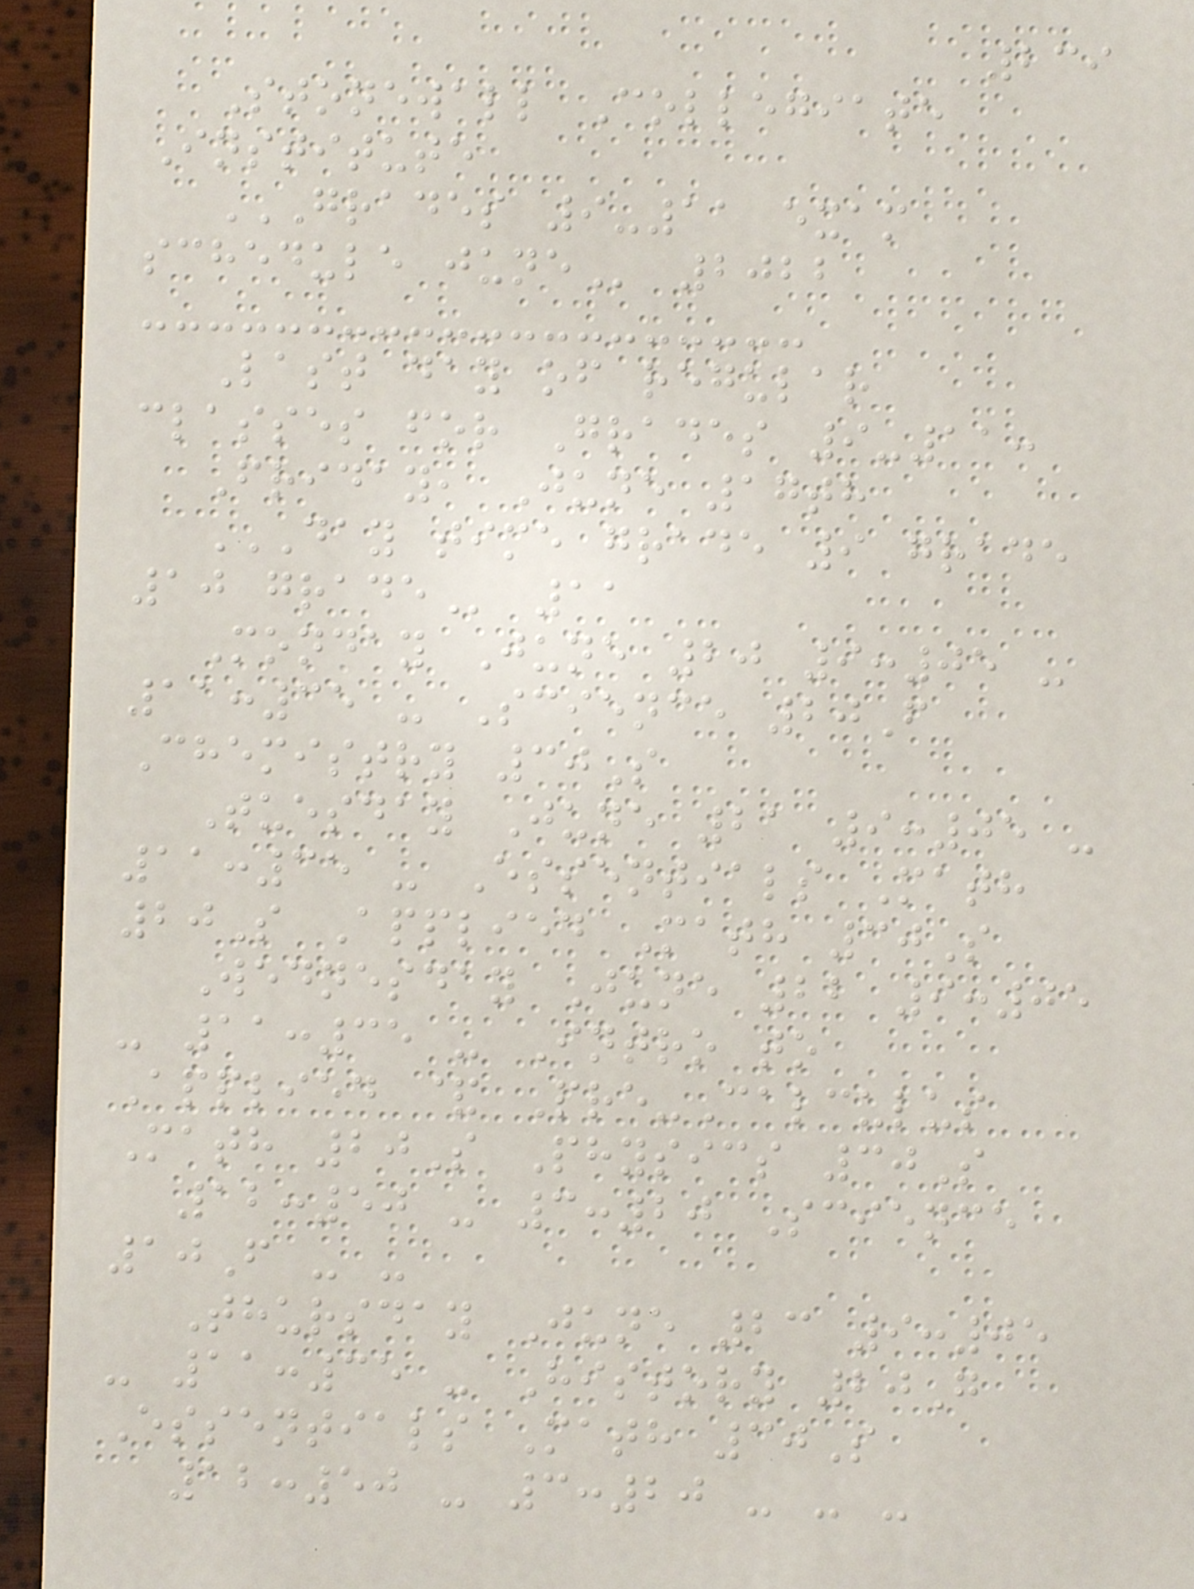239
Stonewall Collegiate
Institute
GRADES 9-11 EXAM
SCHEDULE JUNE 2022
Last day of regular
classes for Grades 9-11:
Friday, June 17th
DAY TIME GRADE 9 GRADE
10 GRADE 11
Monday June 20 9:05 -
11:35 - Science 20F
Chemistry 30S
Tuesday June 21 9:05 -
11:35 - Essentials Math
20S Applied Math 30S
Wednesday June 22 9:05
- 11:35 - Intro to
Applied & Pre-Calculus
Math 20S Physics 30S
12:50 - 3:20 Science
10F - -
Thursday June 23 9:05
- 11:35 - History 20G
Essentials Math 30S
12:50 - 3:20 - - -
